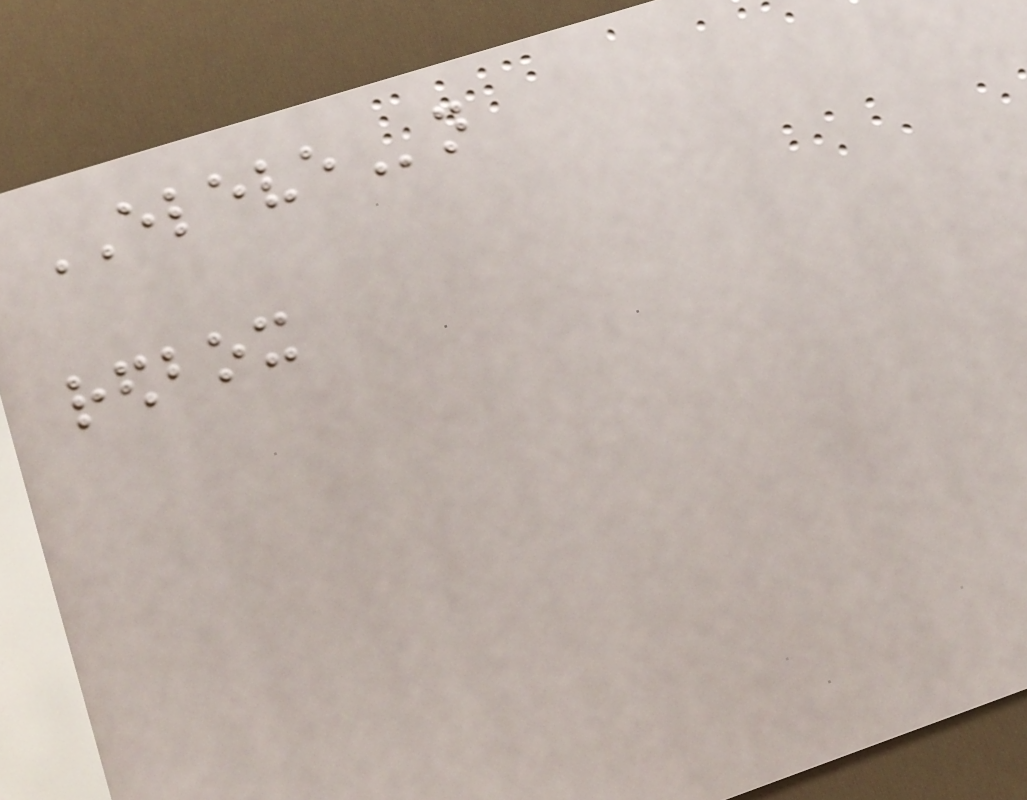ELEVEn
redbox
